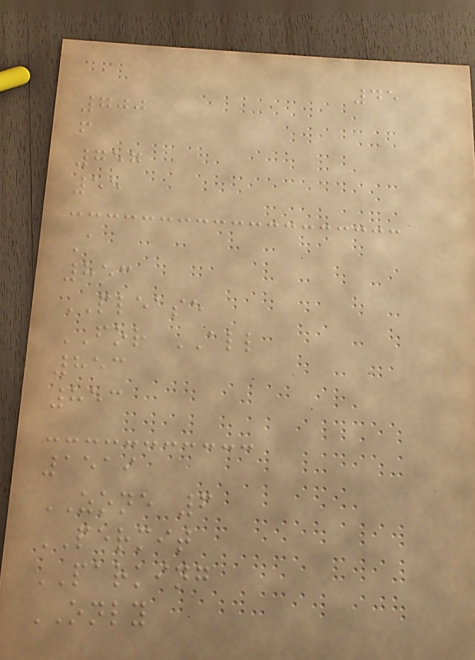45
700
f
757
55
A
853
PLEASE
FOR ALL
853
853
1519
ZONE 6
PERMIT
PARKING
ONLY
